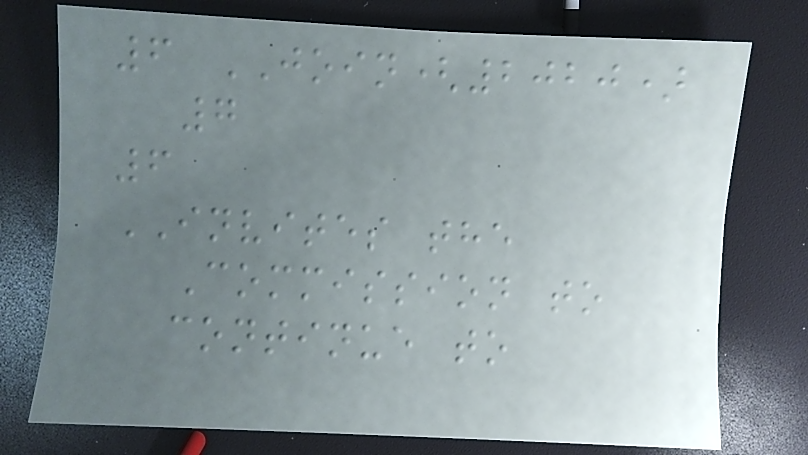6 JOIN(2020)
7
6
INVITES the
Commission to
continue to
